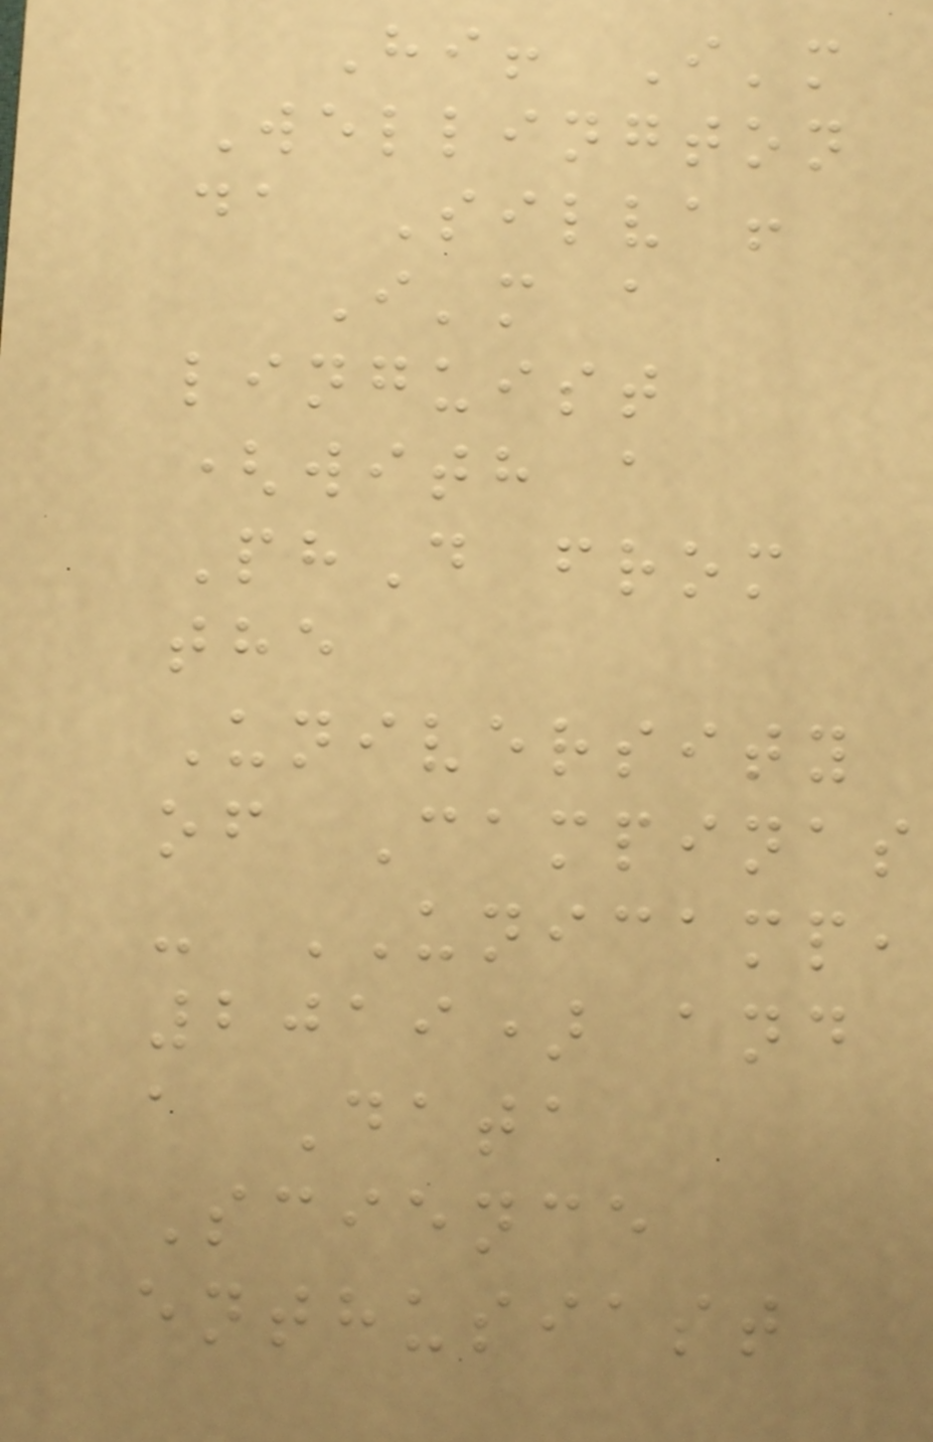Hi! I'm
Wellington
da Silva!
I'm a
linguist
(with a
PhD from
the
University
of Campinas
- UNICAMP,
2019) and
a Data
Science
enthusiast
